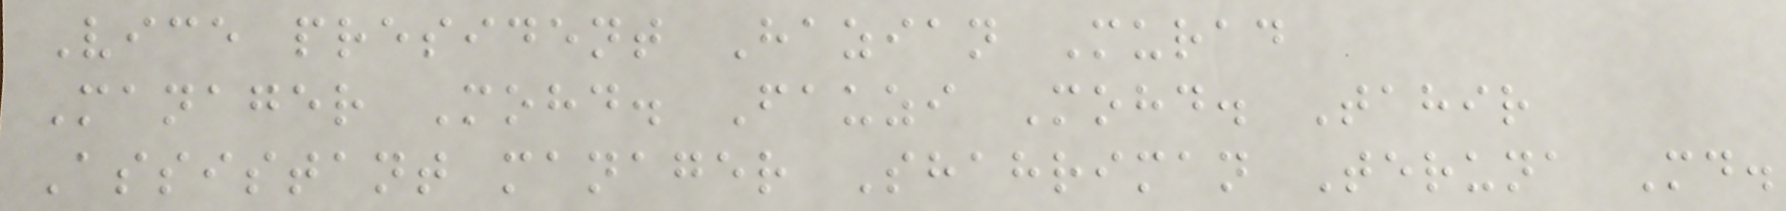Vice president Hazian Murad
Manager Mohd. Fauzi Mohd. Tahir
Assistant manager Shahriman Teruna Md.
